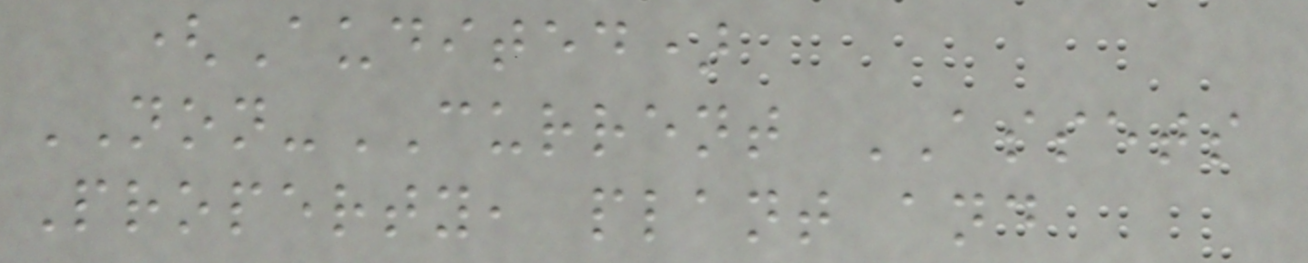(Audited)
NON-CURRENT ASSETS
Property, plant and
